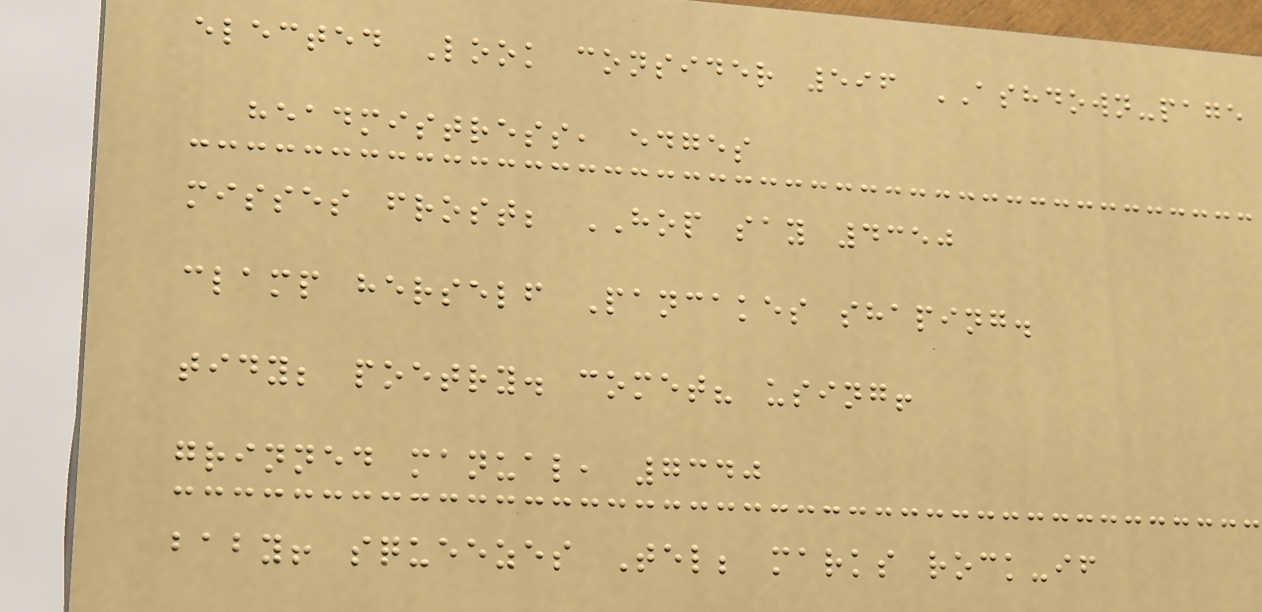elected Look consider 596 ASHDOWN-page
headmistress, edges
misses frost; HOP say 4350
clamp herself Pancakes shaping.
tidy; poetry. comet? using!
grinned manual, 7340
baby! squeezes Tel; marks rock-if
